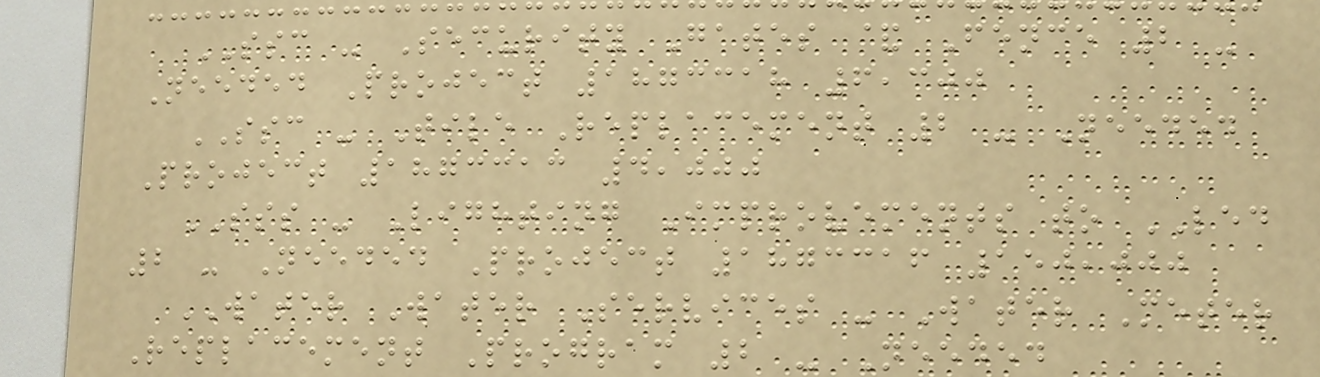SSC - Security Gates & Fence 2 -
Needed Project 1873318 6,300
SSC - Tile Replacement 2 - Needed
Project 1873313 4,000
SSS - Lighting Improvements to LED
2 - Needed Project 1873316 150,000
WATER Water Services - Water Meter
Replacement Program 2 - Needed
